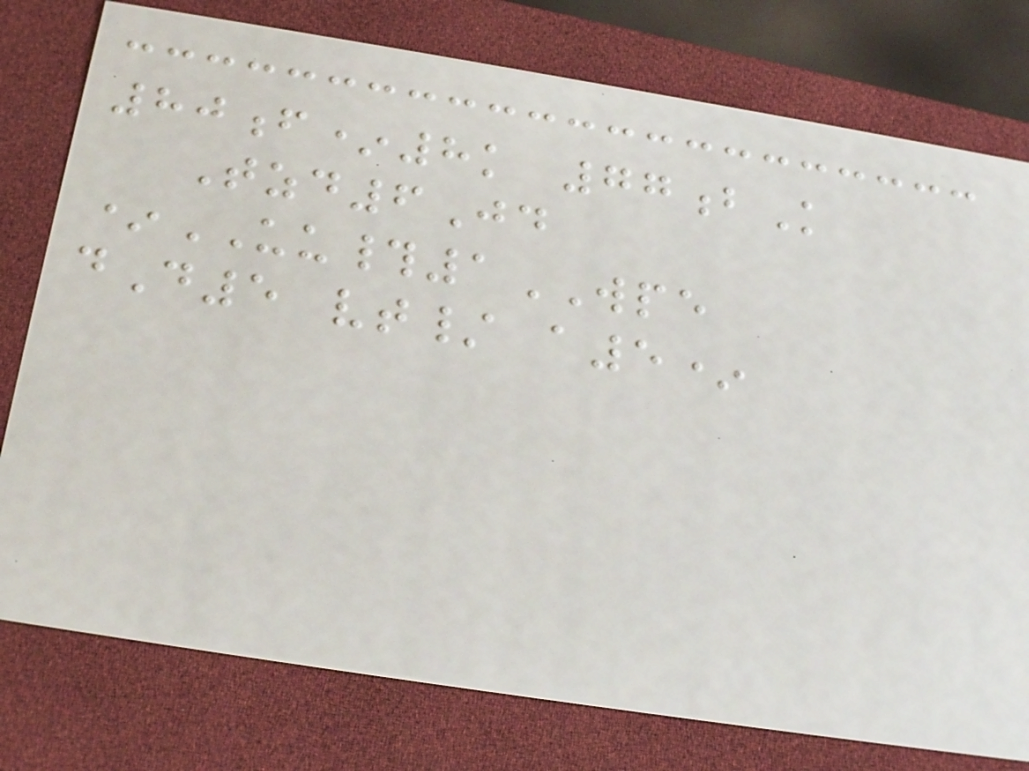80f*8k 77bK
Tzd6Jd
*UU#1WPE
dD5 vt/ a5*
